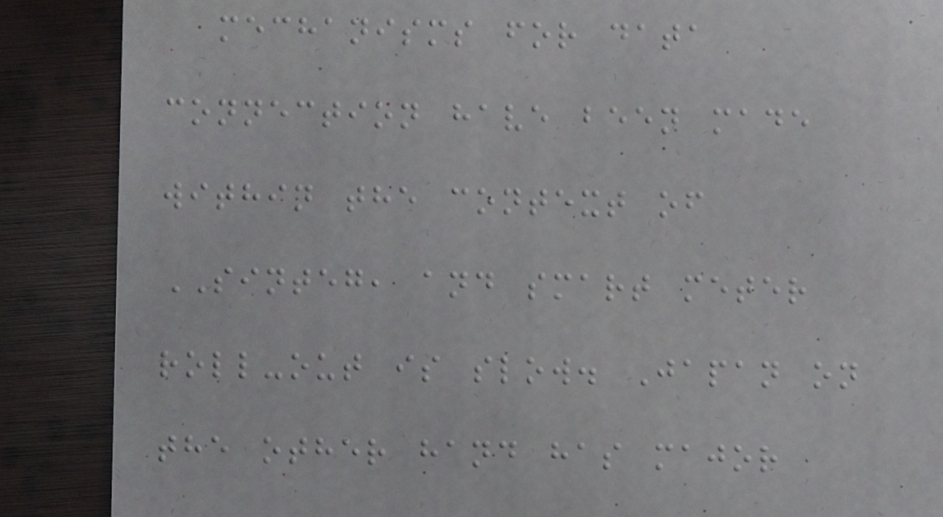mechanisms for data
connection have been made
within the context of
SINTEG, and smart meter
roll-out is slow. Japan on
the other hand has major
